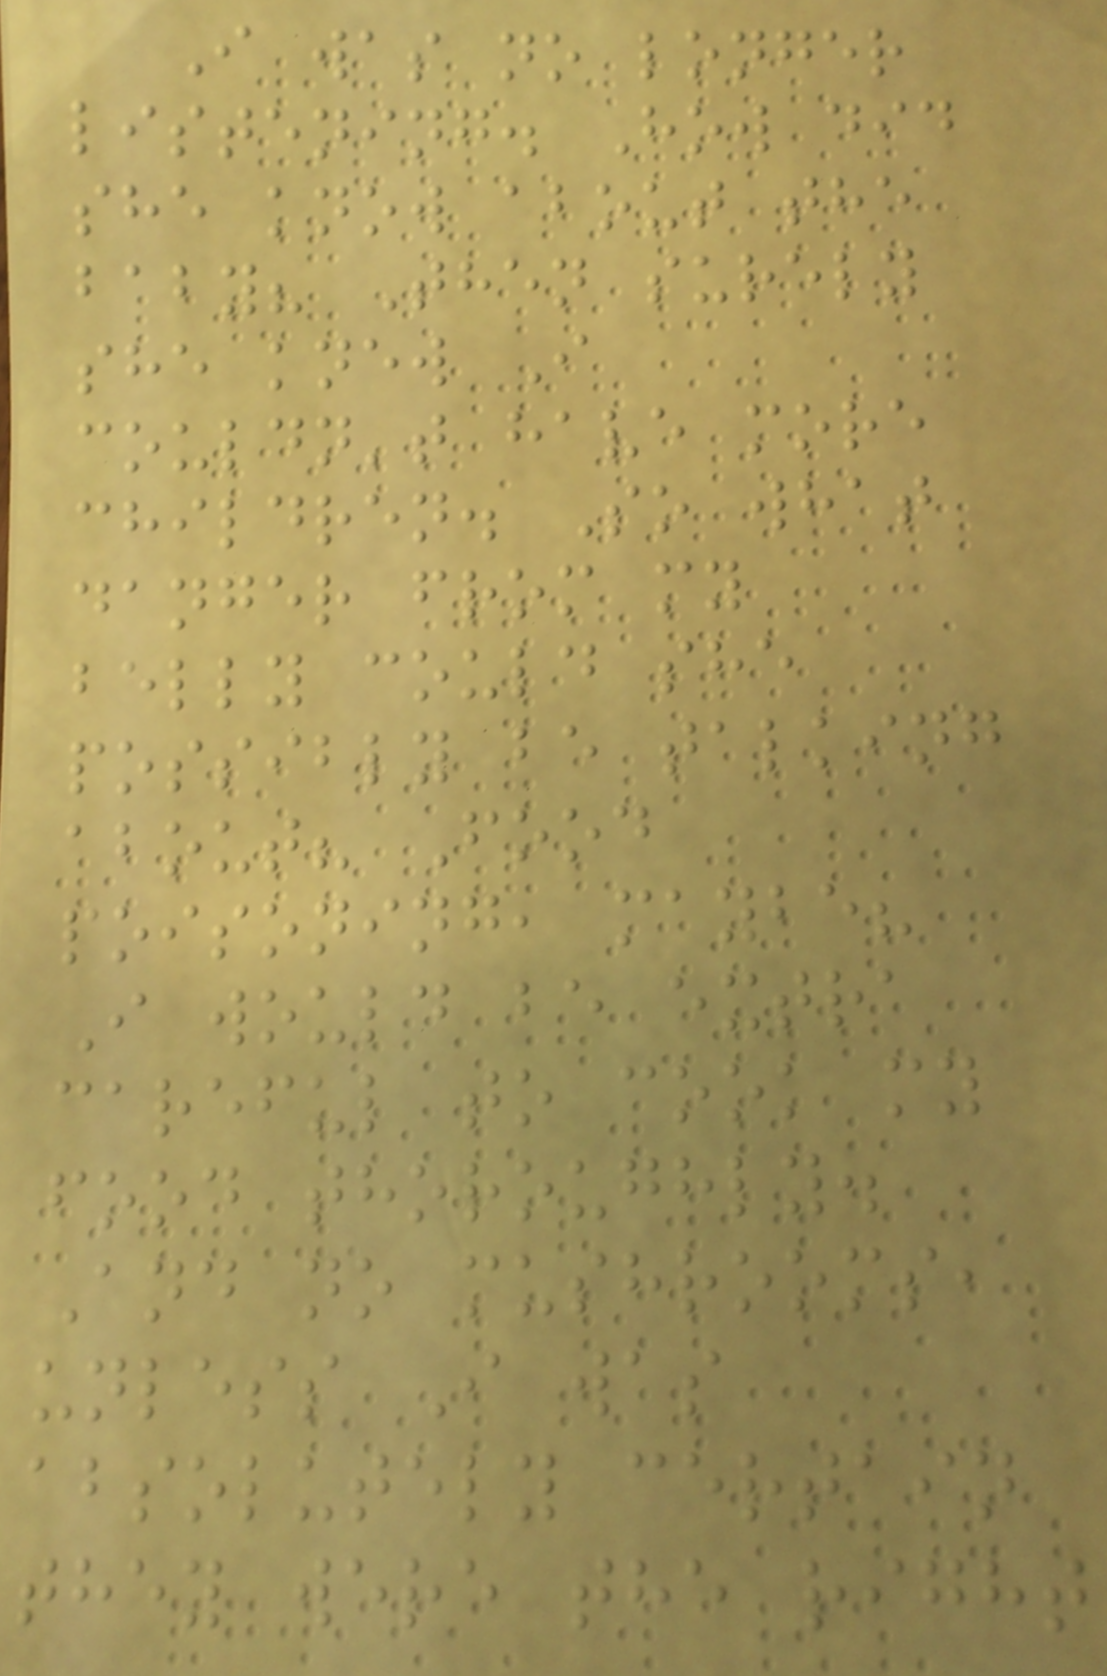I was no longer
listening. How did
she know about the
baby? Then surely
she knew I
couldn't have more
children. So what
danger from my
belly could she
possibly be talking
about? Food
poisoning, maybe?
I would be extra
careful to cook my
food thoroughly.
And no mushrooms,
unless I was
absolutely certain
they were the right
